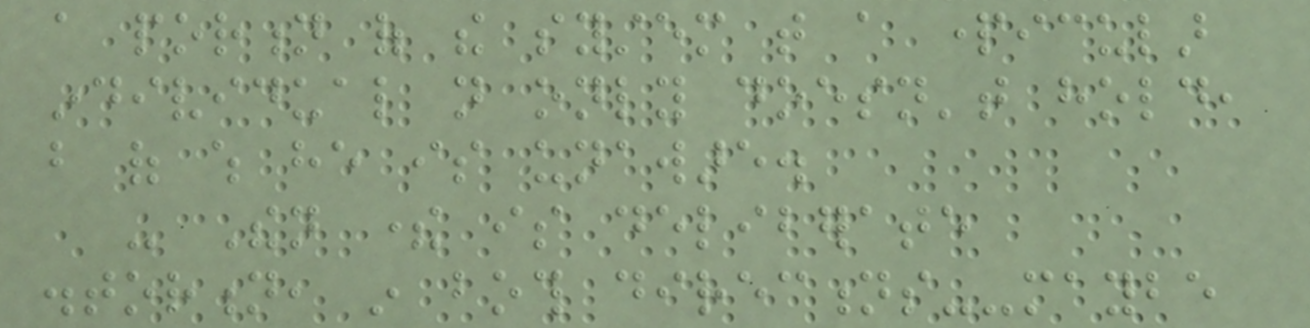a portion of the system that a particular
individual not only doesn't hold,
but of which he is unaware.
- Then there is deliberate
distortion, in both directions--maybe
